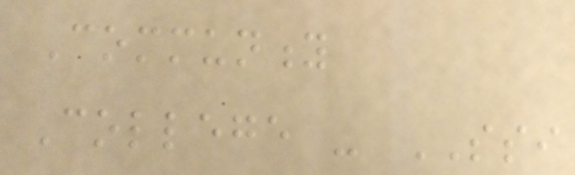Community
College - SSI
